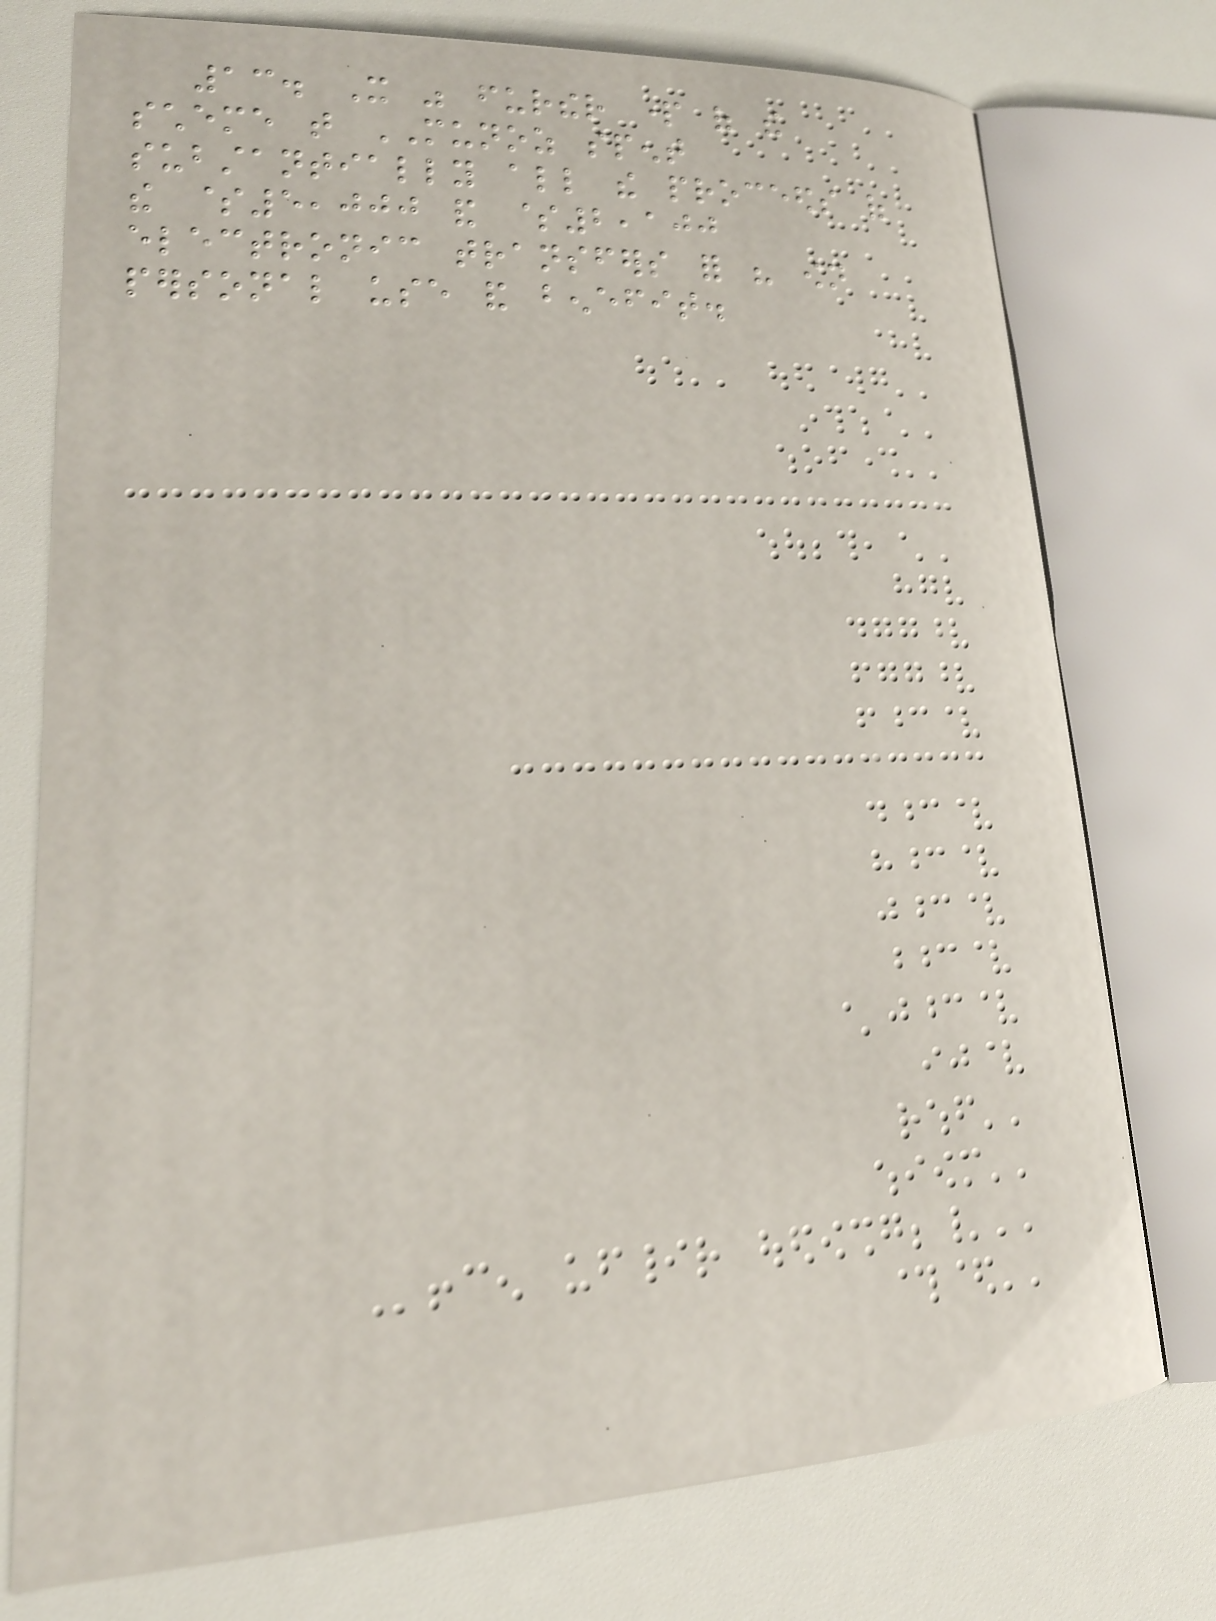13. It was further part of the
scheme that MUNOZ spent
substantially all the proceeds of
the $5,000 and $2,100
electronic transfers for his own
personal use and benefit.
